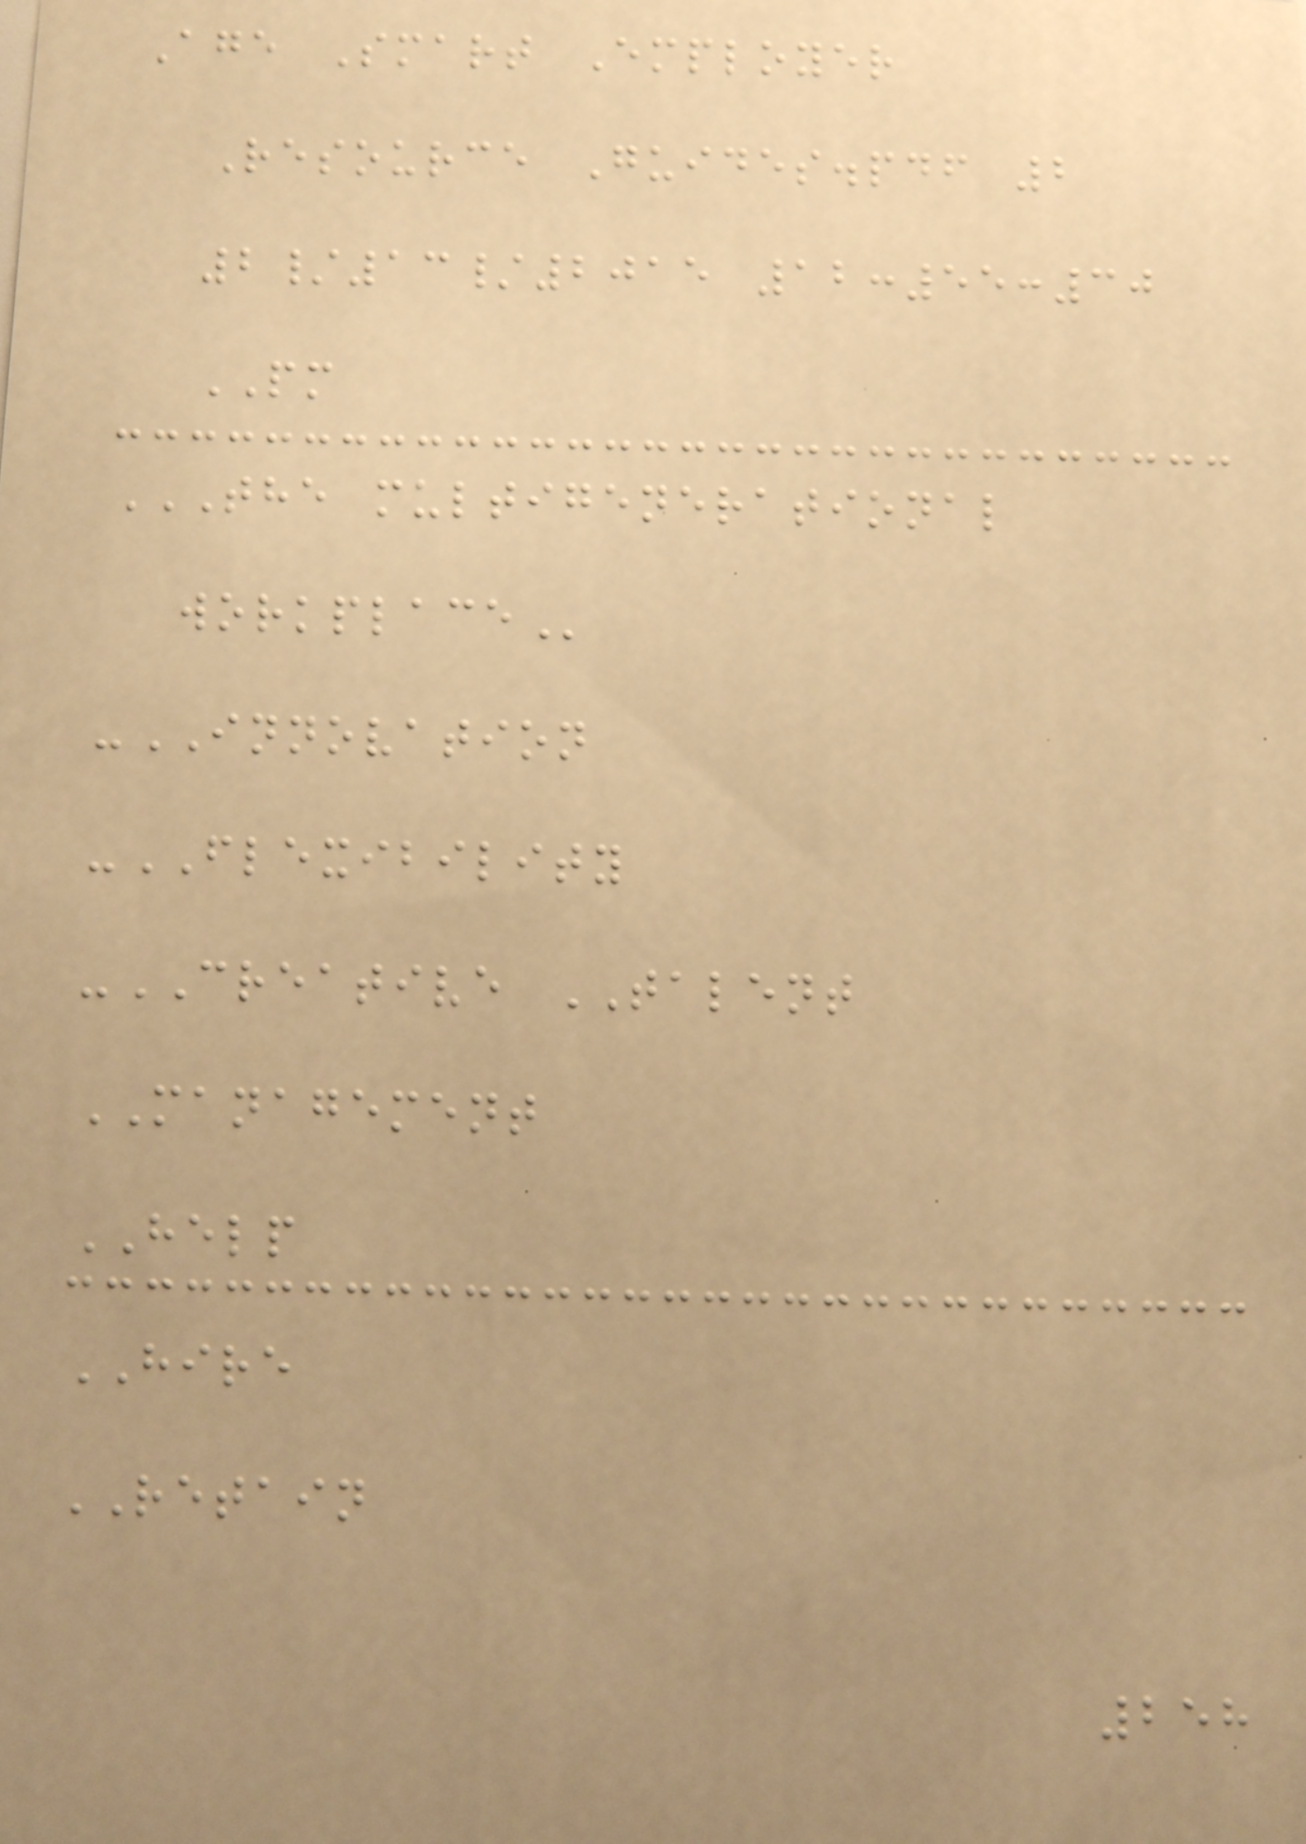Age Smart Employer
Resource Guides.pdf 2
2/13/2015 12:55:30
PM
THE MULTIGENERATIONAL
WORKPLACE
-INNOVATION
-FLEXIBILITY
-CREATIVE TALENT
MANAGEMENT
HELP
HIRE
RETAIN
258
